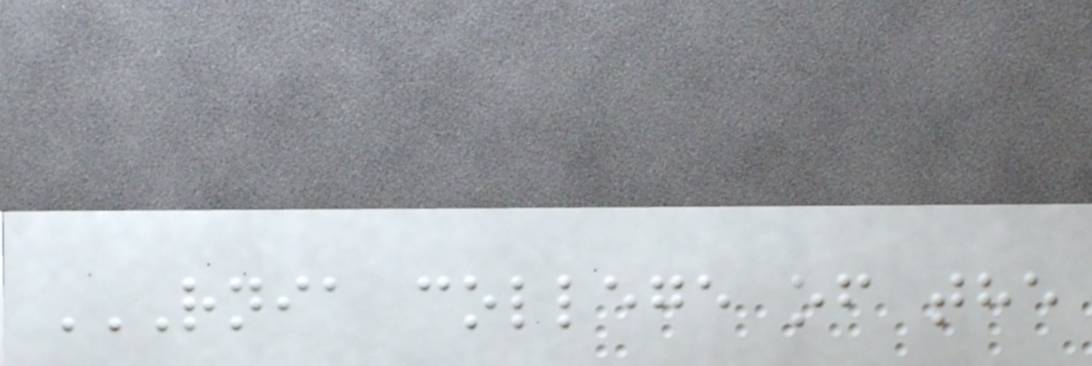RNIA COLLEGE OF THE
